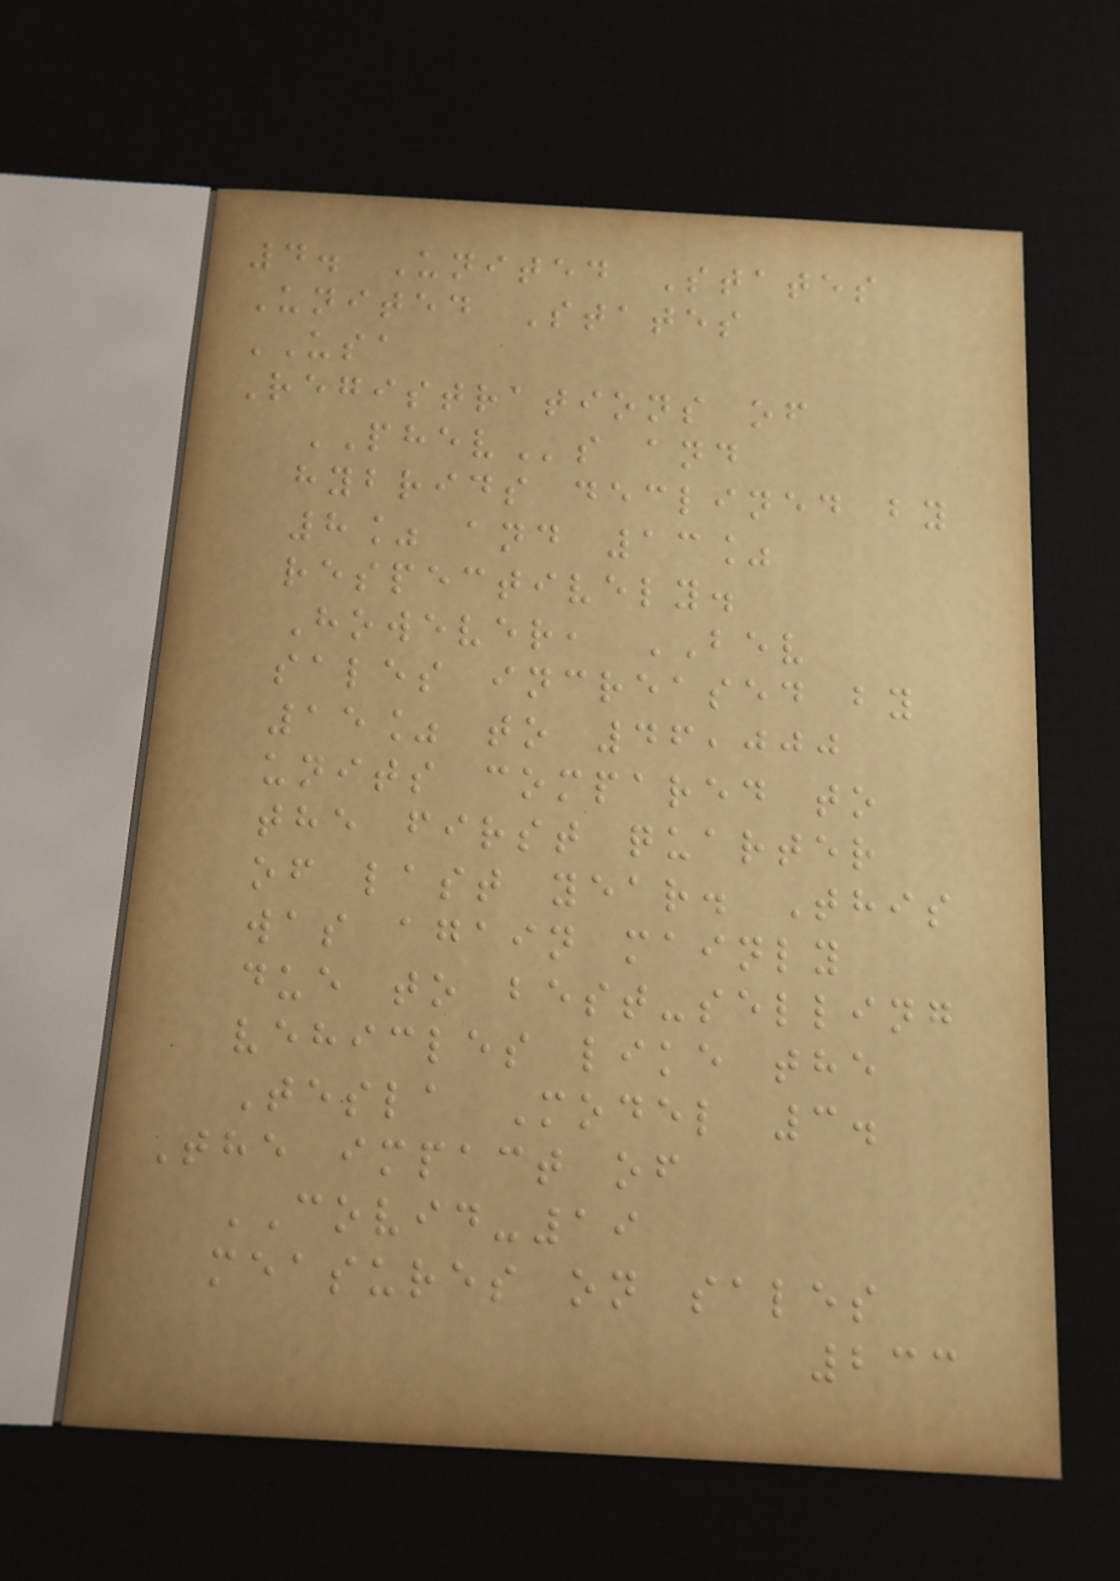4. United States
United States
USA
Registrations of
PHEVs and
hybrids declined by
8% and 13%
respectively.
However, BEV
sales increased by
15% to 46,000
units compared to
the first quarter
of last year. This
was again mainly
due to best-selling
vehicles like the
Tesla Model 3.
The impact of
COVID-19
measures on sales
233
